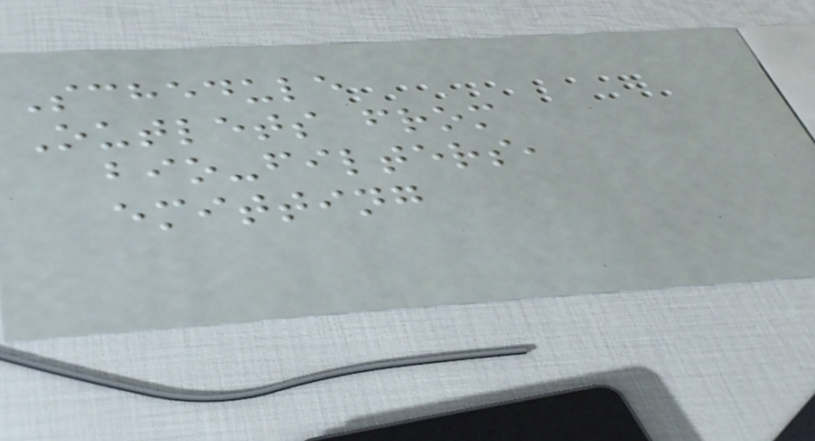Schedule
Outlets from
bio-filters,
emitting
